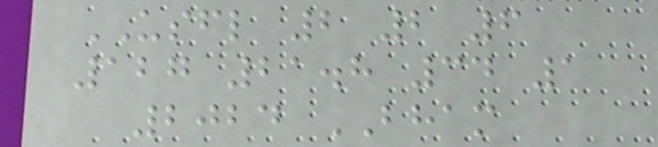USFL 2 2 6
127 21.8 34 1
2024 BHAM
